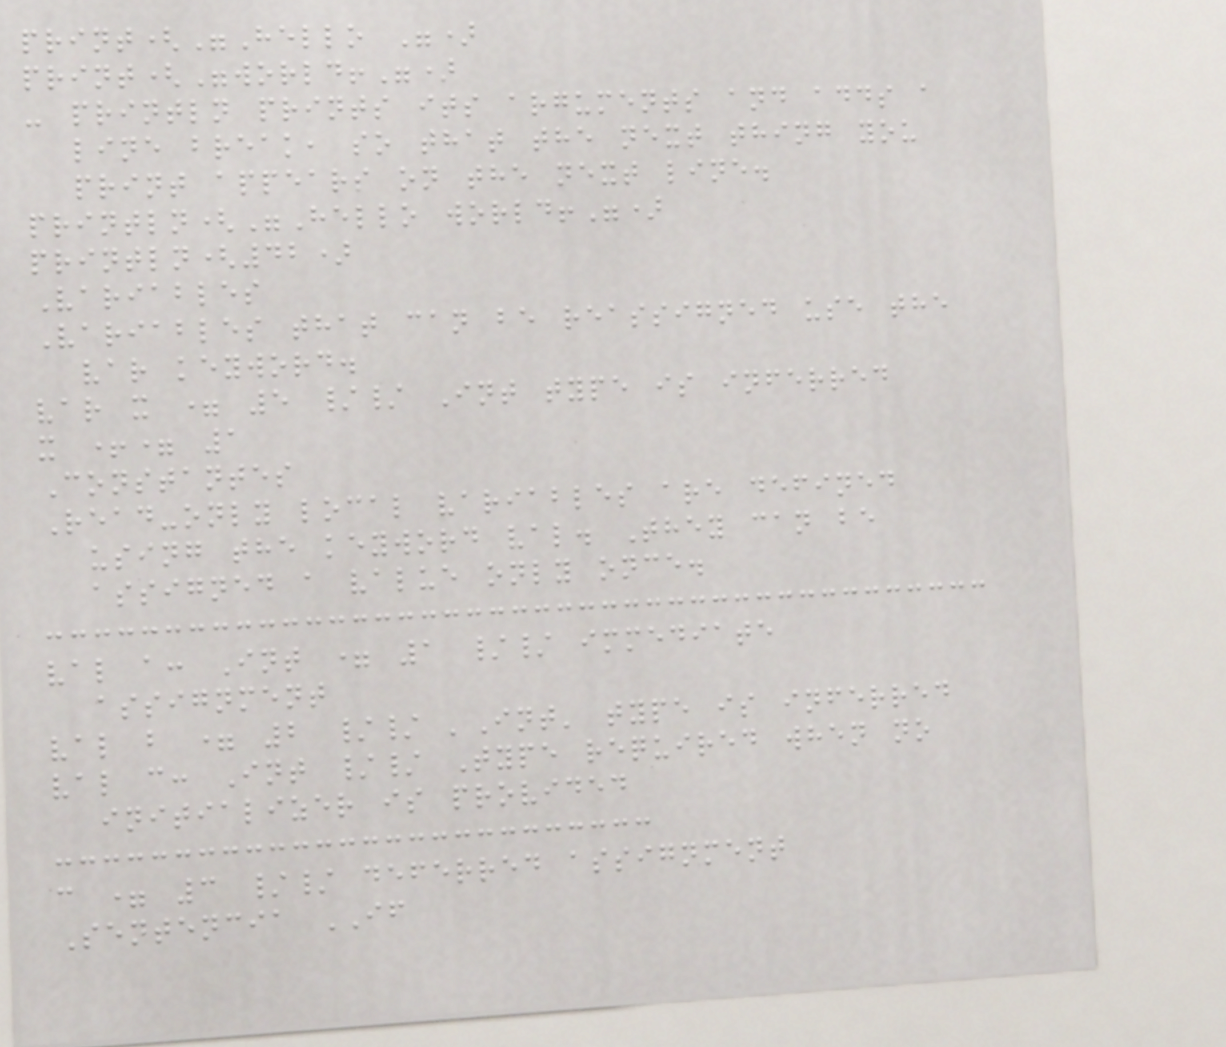print("Hello ")
print("world!")
- println prints its arguments and adds a
line break, so that the next thing you
print appears on the next line.
println("Hello world!")
println(42)
Variables
Variables that can be reassigned use the
var keyword.
var x = 5 // Int type is inferred
x += 1
Constantes
Read-only local variables are defined
using the keyword val. They can be
assigned a value only once.
val a: Int = 1 // immediate
assignment
val b = 2 // 'Int' type is inferred
val c: Int // Type required when no
initializer is provided
c = 3 // deferred assignment
Sentencia IF
